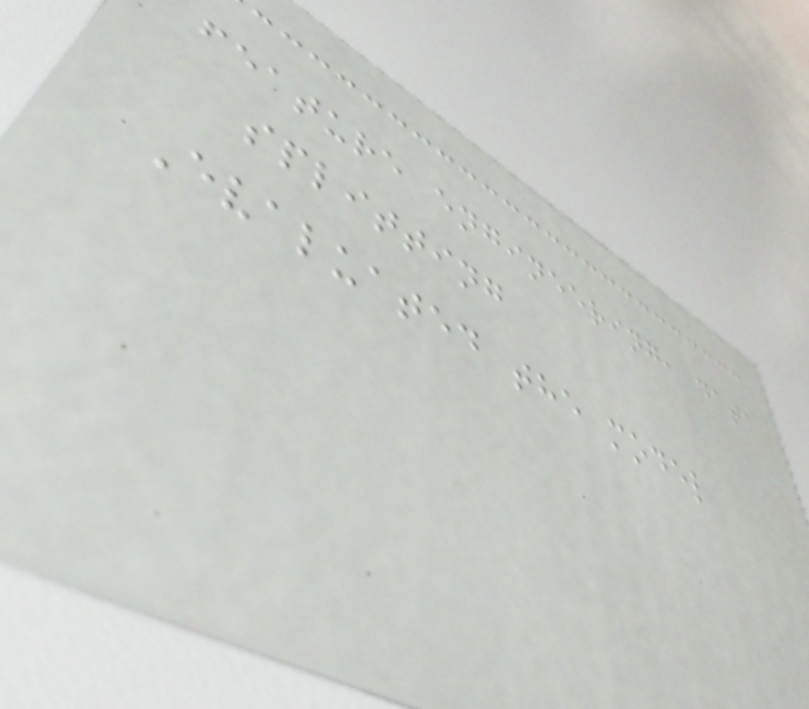feature engineering, data
splitting
Evaluated the model
